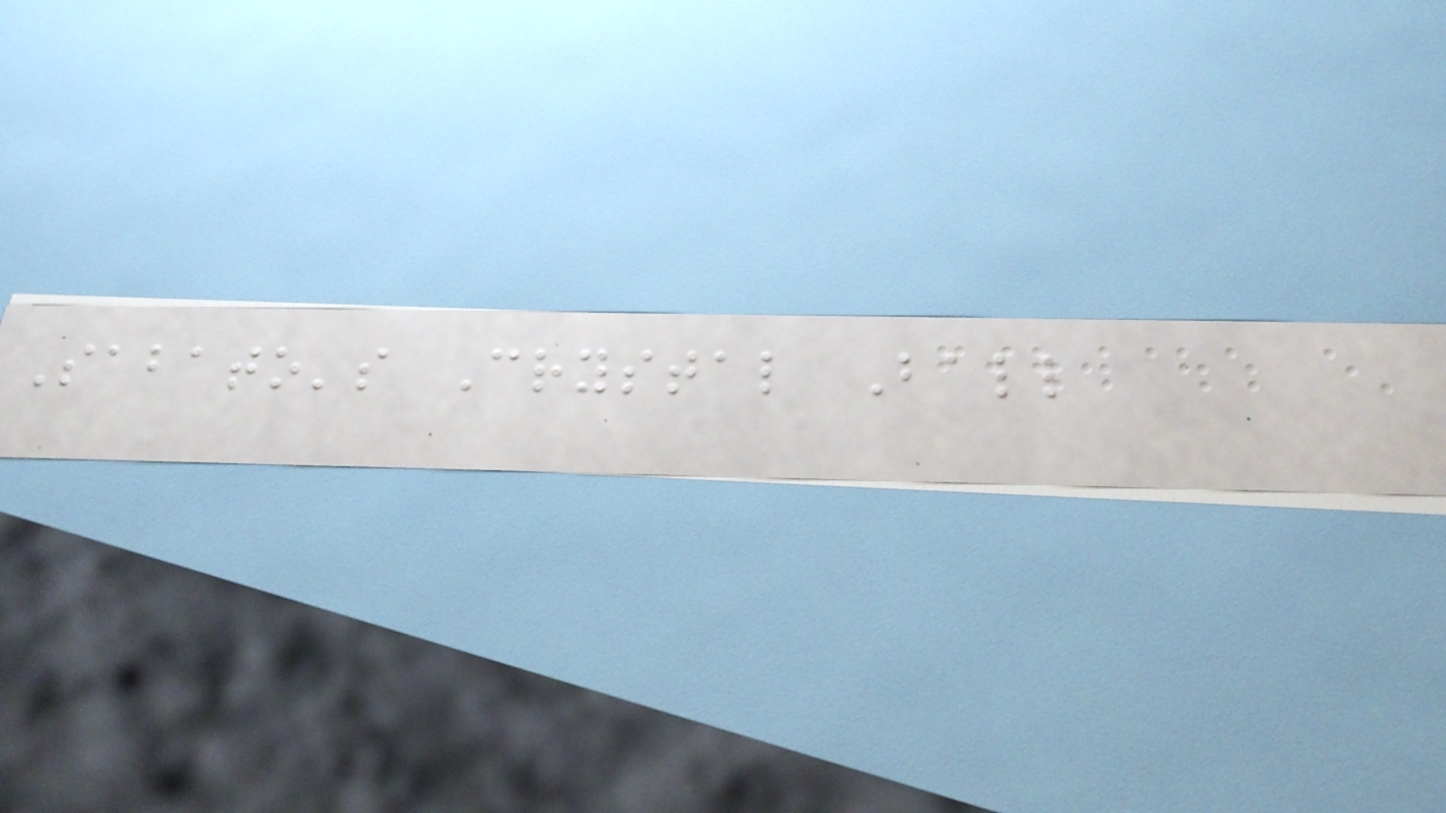Sabato's Crystal Ball
